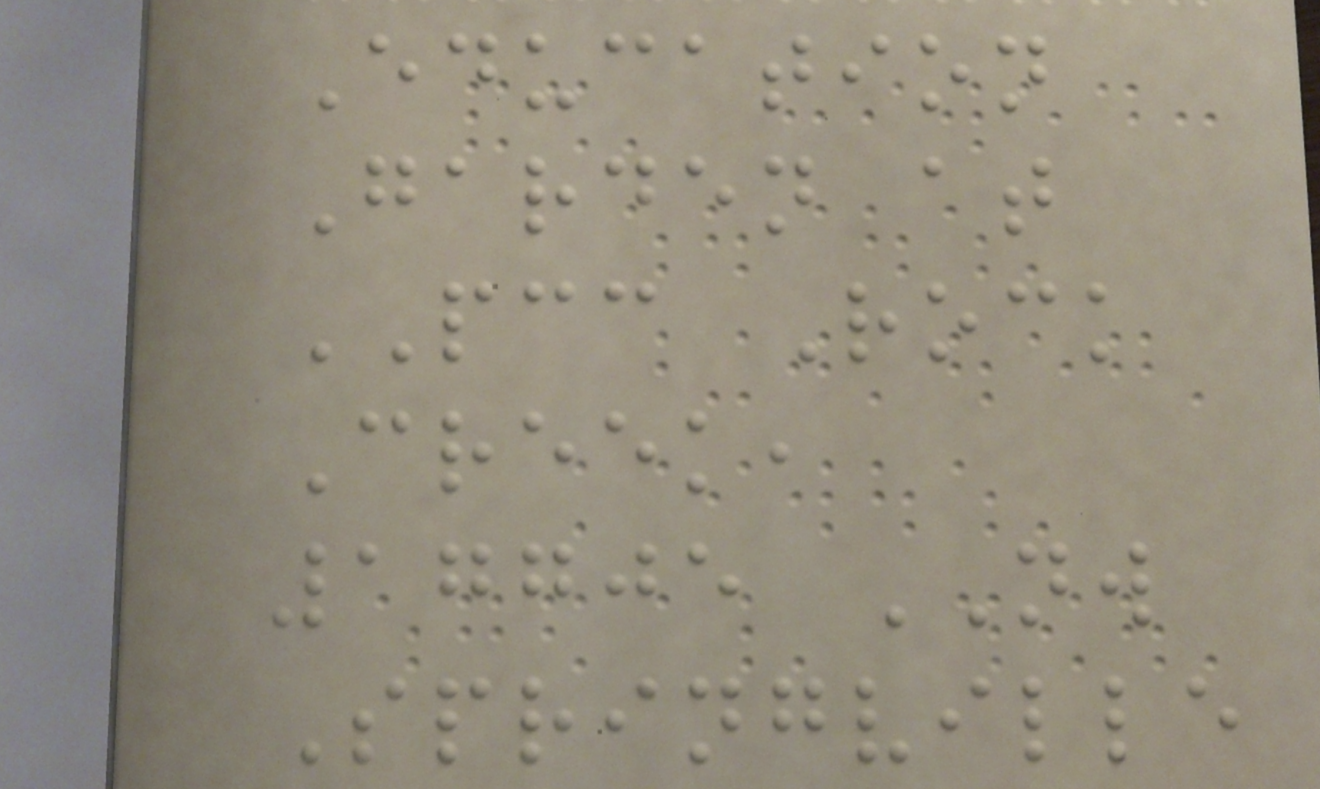Education
Garden at
PCC Rock
Creek,
17705 NW
Springville
